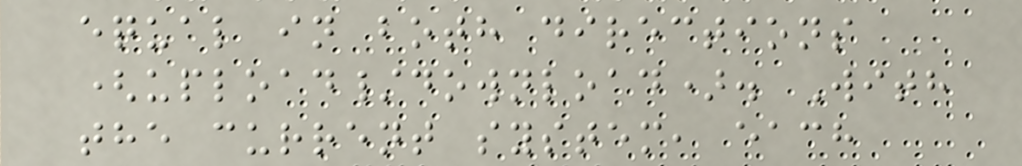equal in both directions
(upload/download). With
the current system, each
